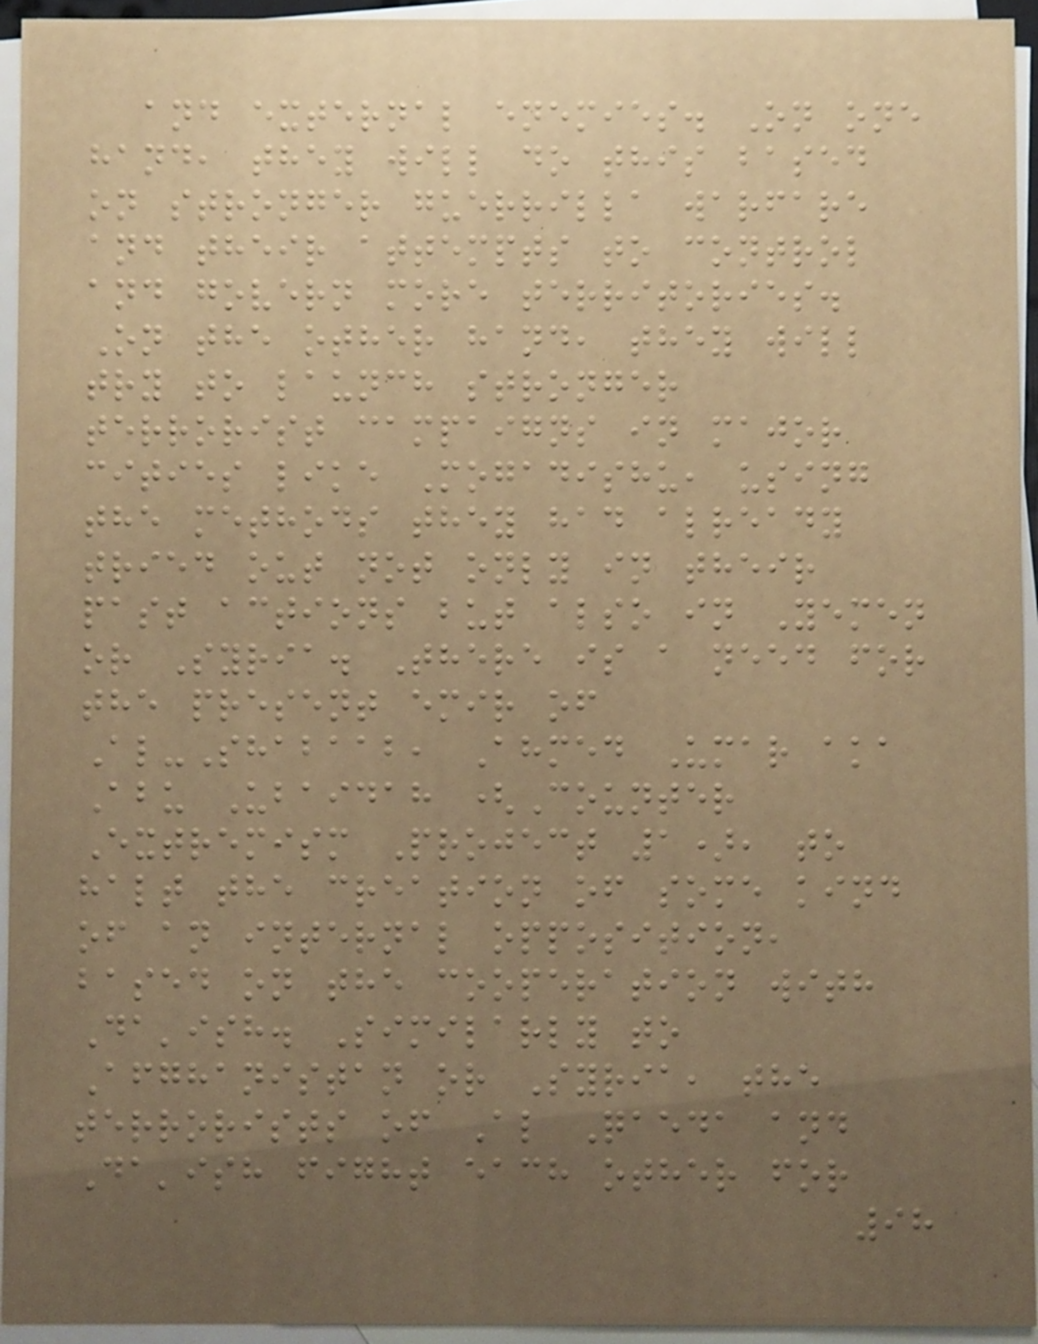and external enemies. On one
hand, they will do this based
on stronger guerrilla warfare
and their attempts to control
and govern more territories.
On the other hand, they will
try to launch stronger
terrorist campaigns in major
cities like Mogadishu, using
the methods they had already
tried out not only in their
past actions but also in Yemen
or Syria. There is a need for
the present emir of
Al-Shabaab, Ahmed Umar aka
Abu Ubaidah (Counter
Extremism Project 1), to
halt the creation of some kind
of an internal opposition,
based on the cooperation with
Da'ish. Similarly to
Afghanistan or Syria, the
terrorists of Al Qaeda and
Da'ish fight each other for
98
